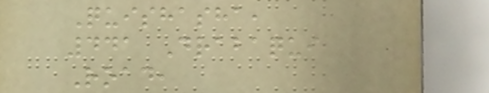Quishasha,
441 Drabaqui
Road,
